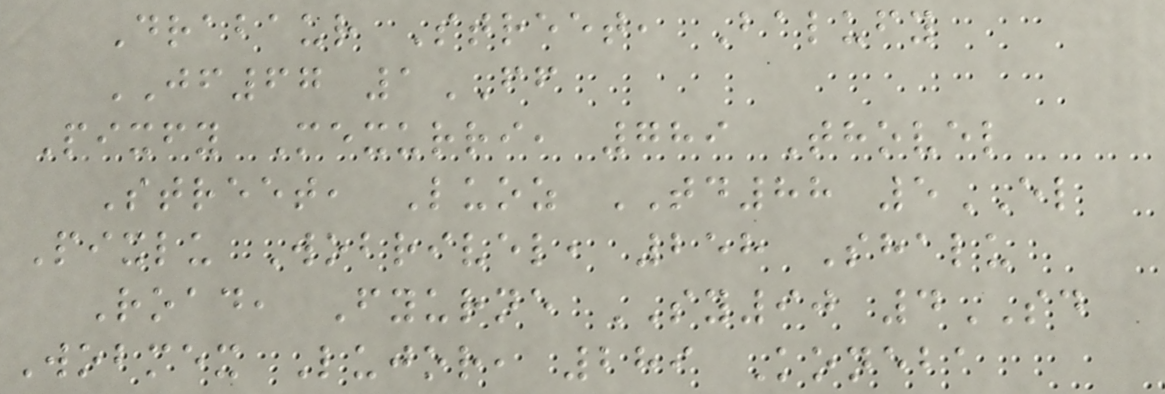Drabaur Street, Balufy
JF67 1FF
Pixfy Mexurri, 789 Thovel
Street, Luoz TD88 5EL
Pixlu Wobrivel, 258 Shalu
Road, Fyurne SY90 4SD
Wobmex Lujor, 289 Koneba
